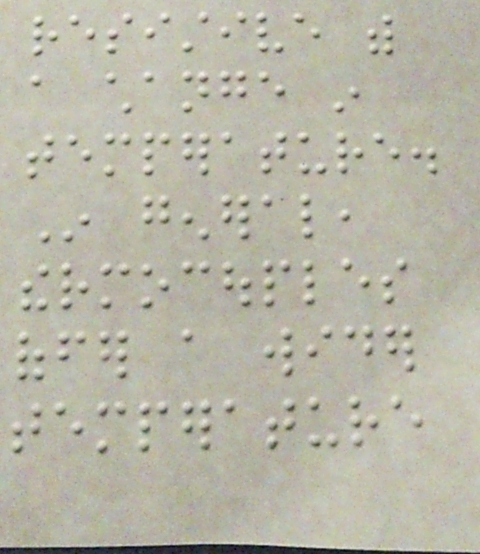resistive with
a change in
temperature.
In general,
thermocouples
offer a wider
temperature
